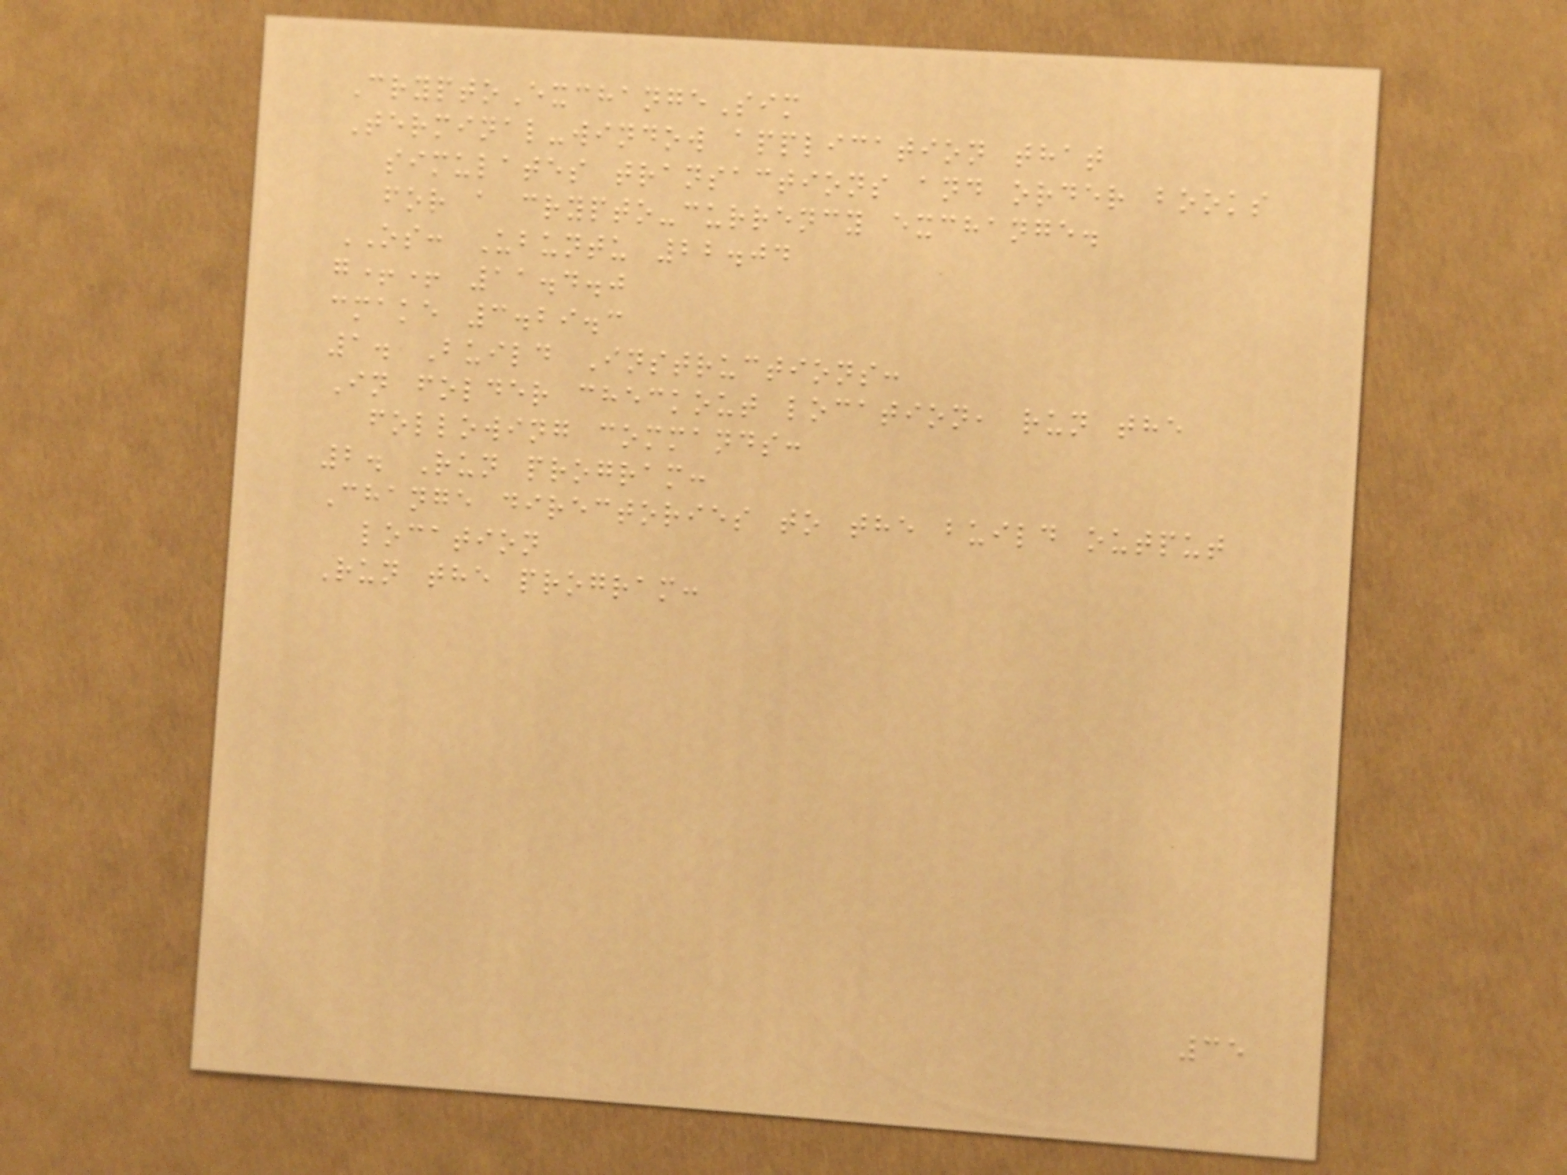CryptoExchangeSim
Terminal-window application that
simulates transactions and order books
for a crypto-currency exchange.
OS: Ubuntu 22.04
g++ 11.4.0
cmake 3.29.3
1. Build Instructions:
In folder checkout location, run the
following commands:
2. Run program:
Change directories to the build output
location
Run the program:
35
